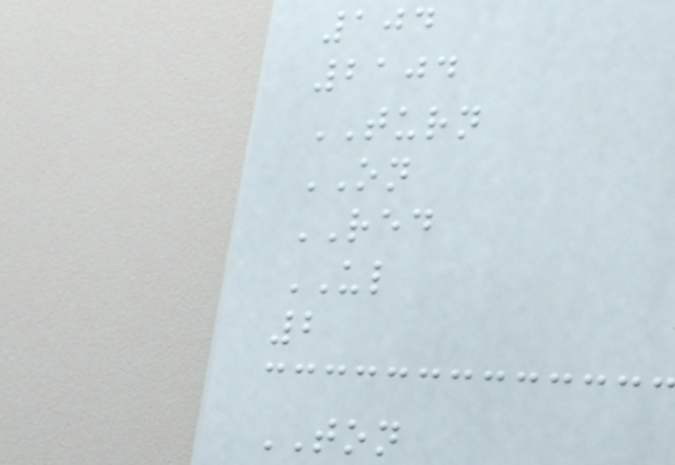104
2104
TURN
ON
RED
UL
2
TON
